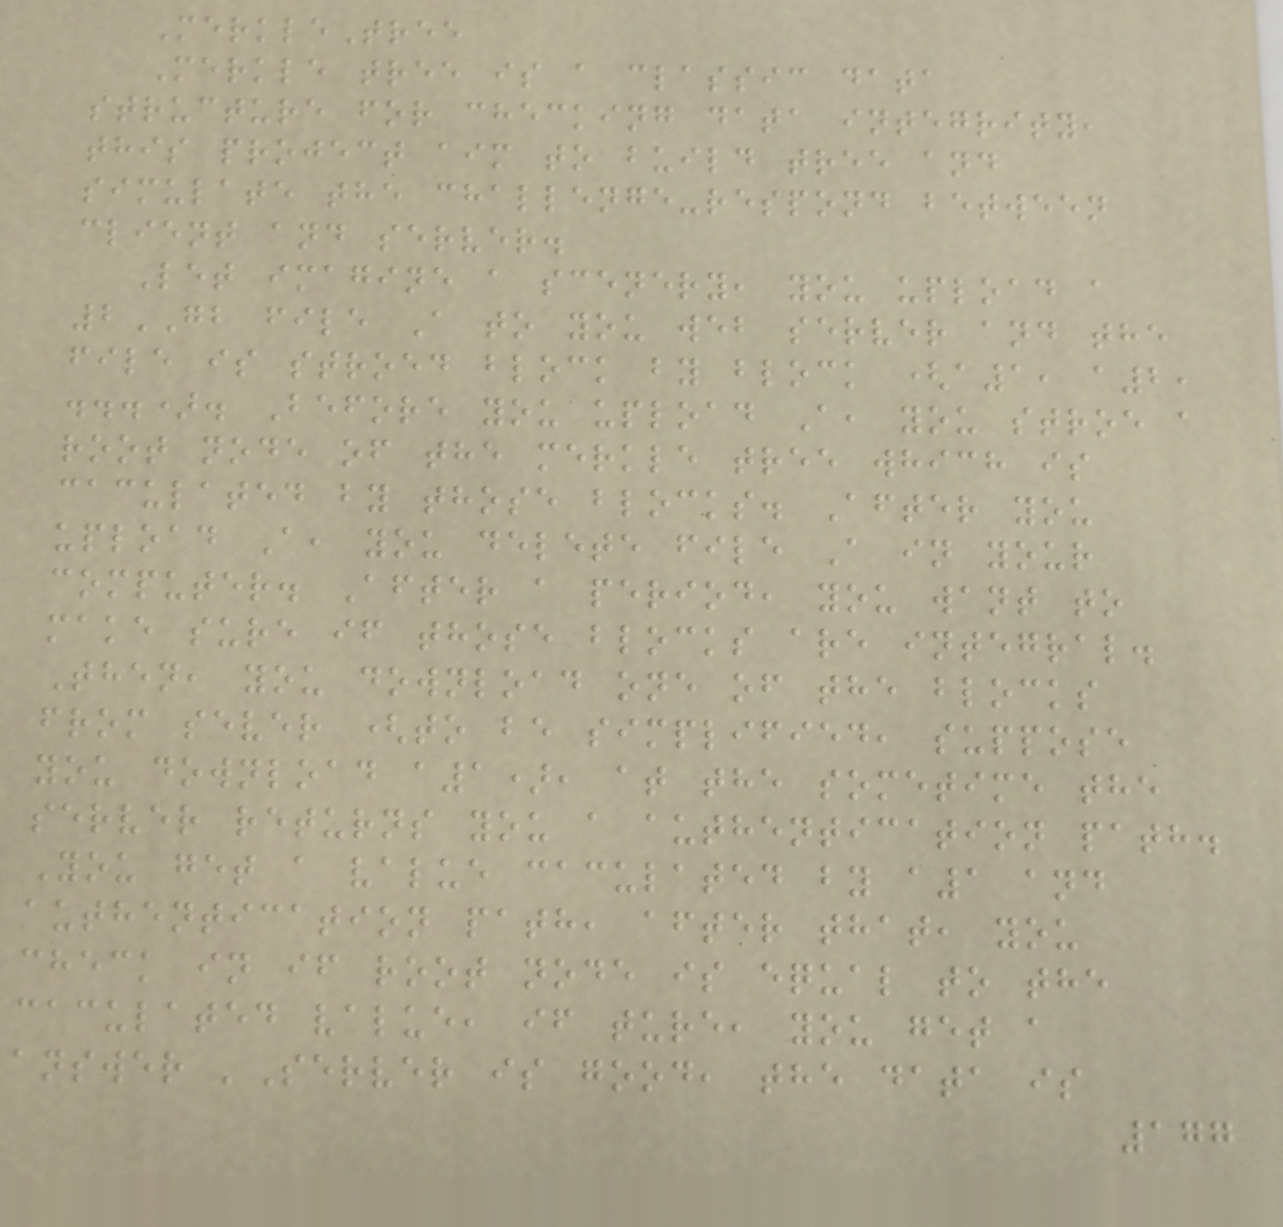MerkleTree
Merkle tree is a classic data
structure for checking data integrity,
this project aim to build tree and
simulate the challenge-respond between
client and server.
Let imagine a scenery, you upload a
2GB file A to you web server and the
file is stroed block by block (a1, a2,
...). Before you upload A, you stroe a
root node of the merkle tree which is
caculated by those blocks. After you
upload A, you delete file A in your
computer. After a period, you want to
make sure if those blocks are integral.
Then, you download one of the blocks
from sever (to be simplified, suppose
you download a1), at the sometime the
server returns you a authentication path.
You get a value caculated by a1 and
authentication path, after that, you
check in if root node is equal to the
caculated value, if ture, you get a
answer 'Server is good, the data is
177
